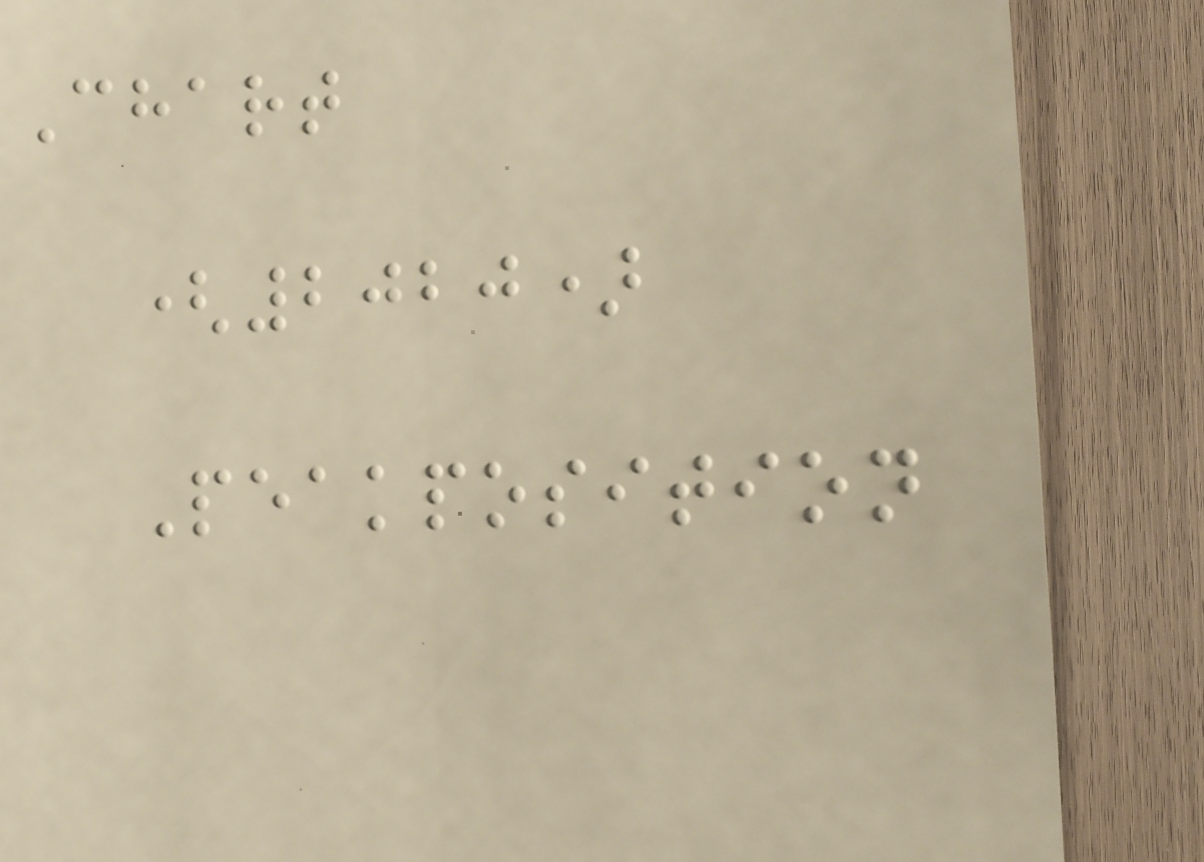Chart
(2020)
Peakposition
